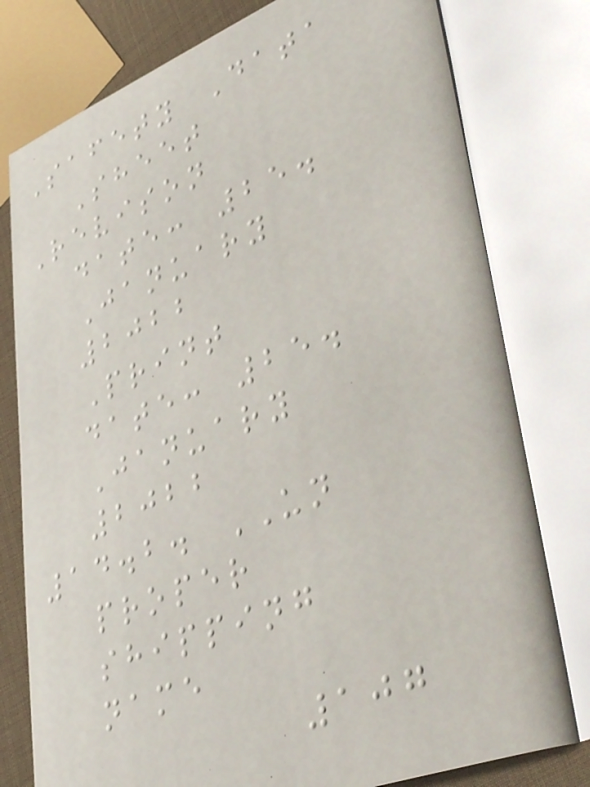Safety Data
Sheet
Revison
date: 25.
January
2022
Print
date: 25.
January
2022
14.2. UN
proper
shipping
name
107
